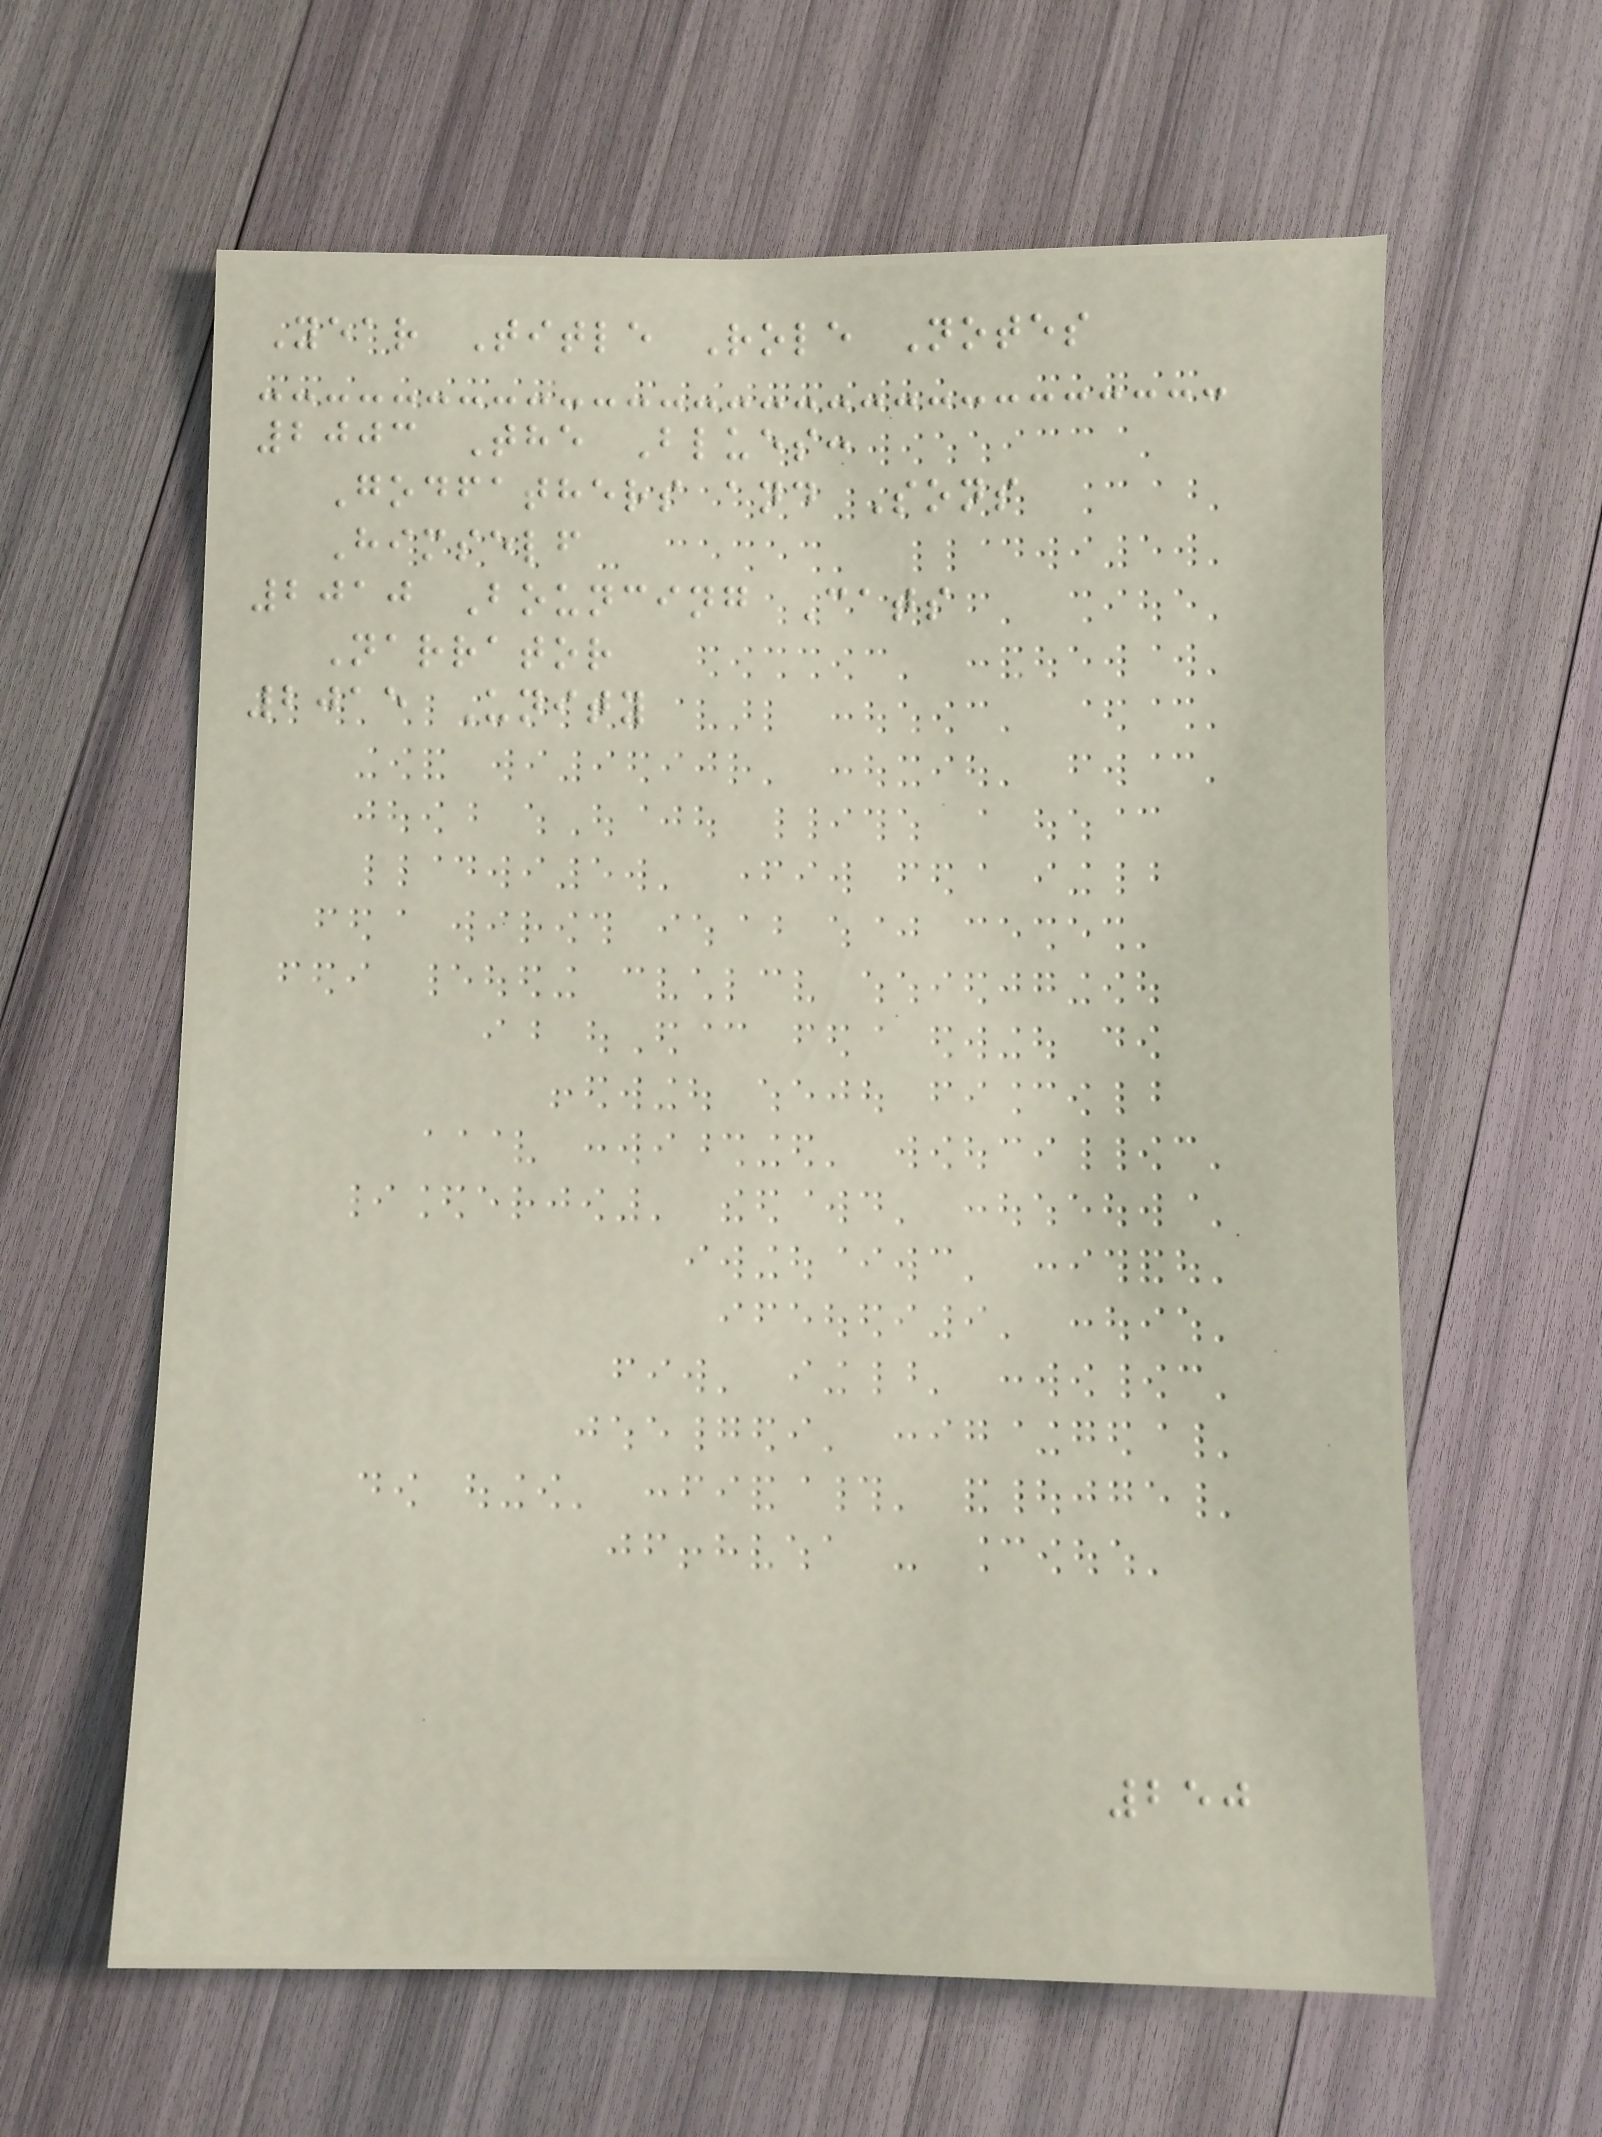Year Title Role Notes
2003 The Blues:
Godfathers and Sons
Himself
2010 Bouncing Cats
Narrator
2015 Unity
250
